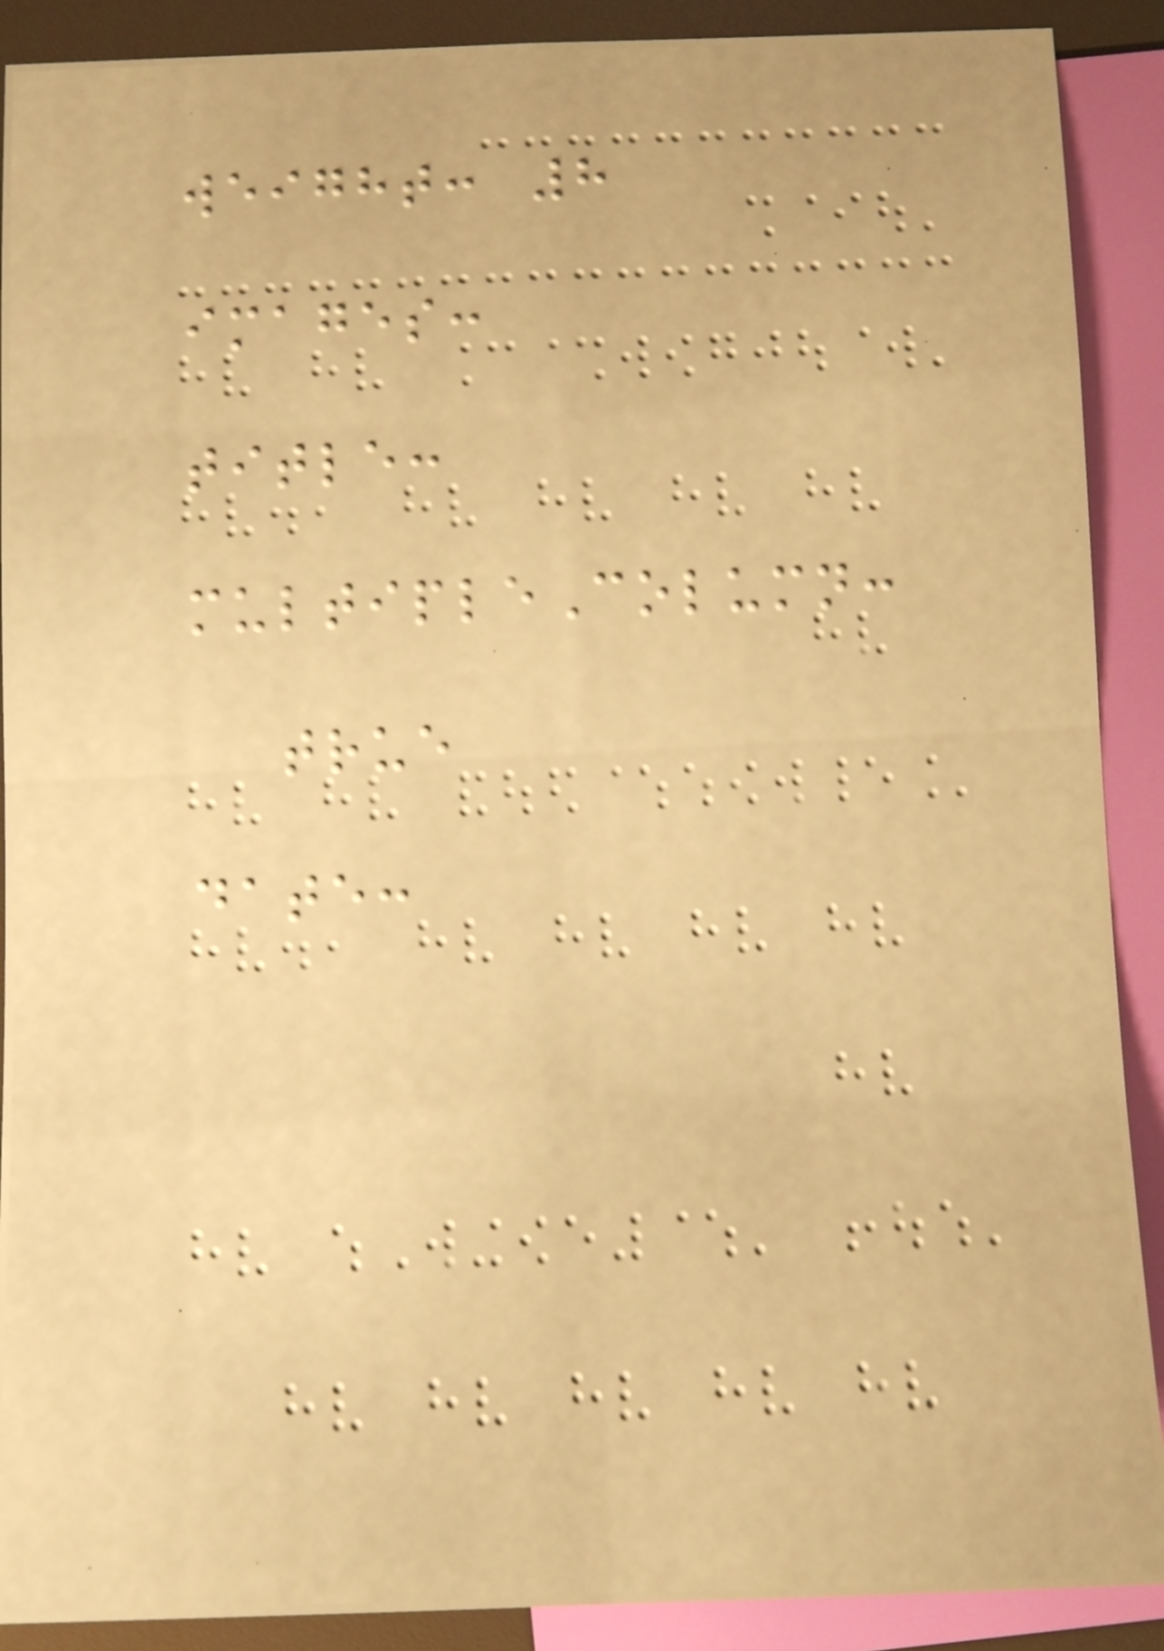weight: 8
images:
title:
multipleColumn:
true
date:
